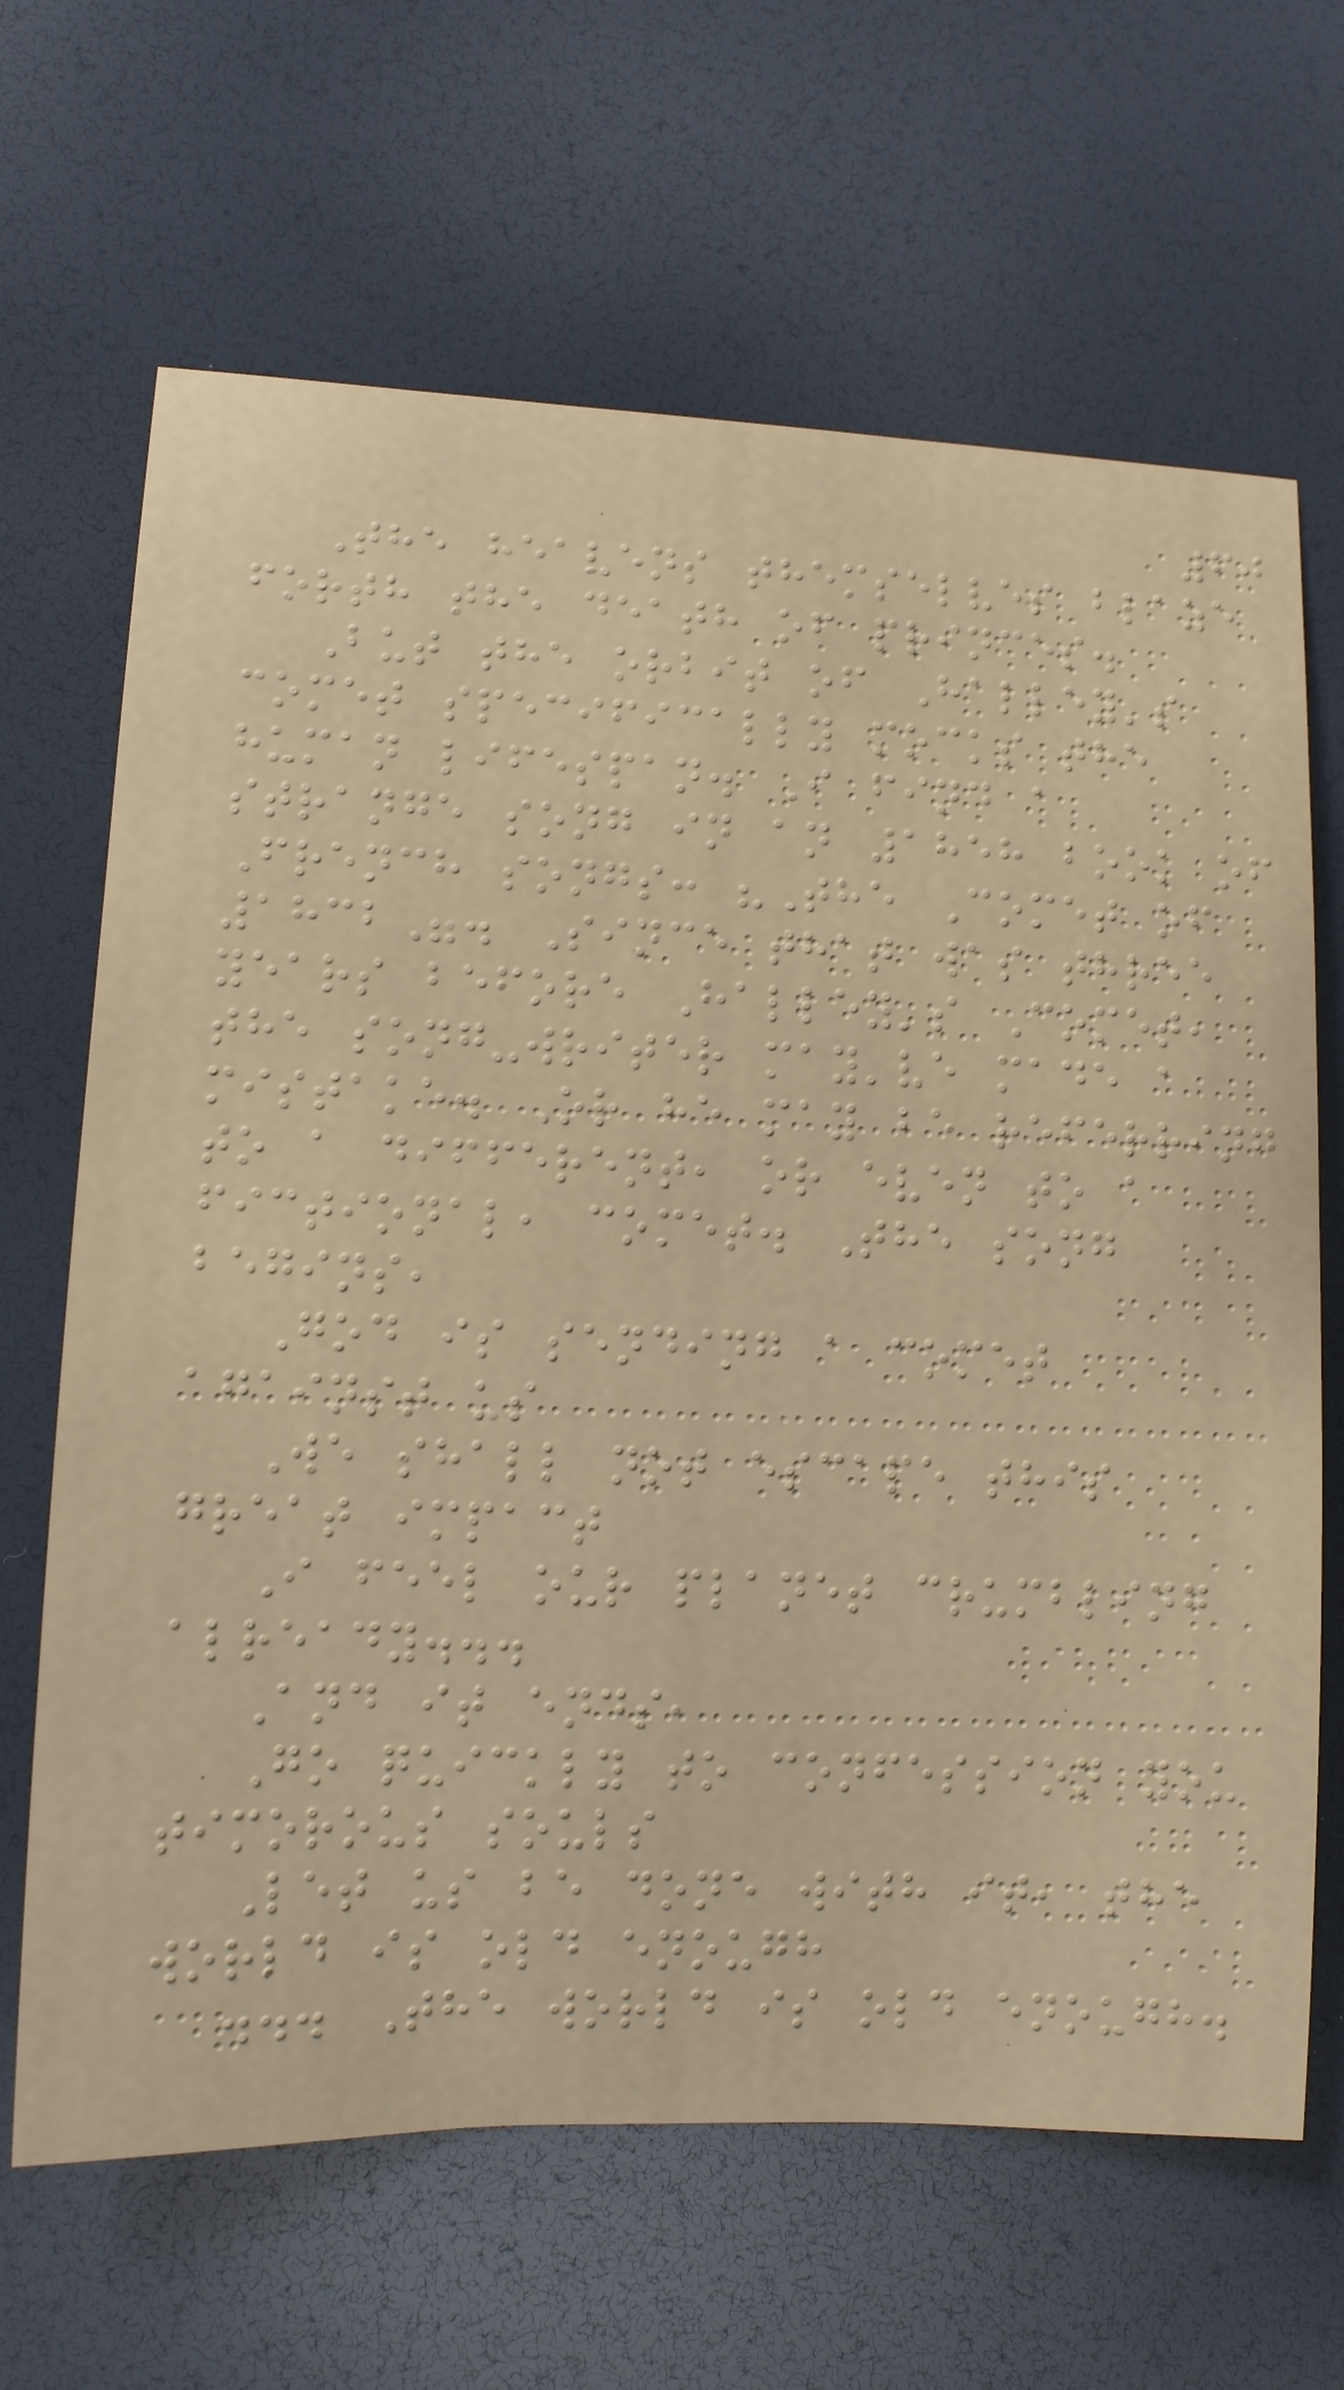60
The heavens themselves blaze
forth the death of princes.
But the orbit of Halley's
comet specifically mocks the
human lifespan. I find a
strange song in an 1858 book of
French songs: "The Comet of
1832". Since that was three
years before Halley's Comet,
the song-writer may've made a
mistake. Or he may be referring
to a different, or even to a
fictional, comet. The song
begins,
God is sending a comet
against us
We shall not escape this
great impact
I feel our planet crumbling
already...
And it ends,
Go quickly to confession you
timorous souls
Let us be done with it, the
world is old enough
... The world is old enough.
